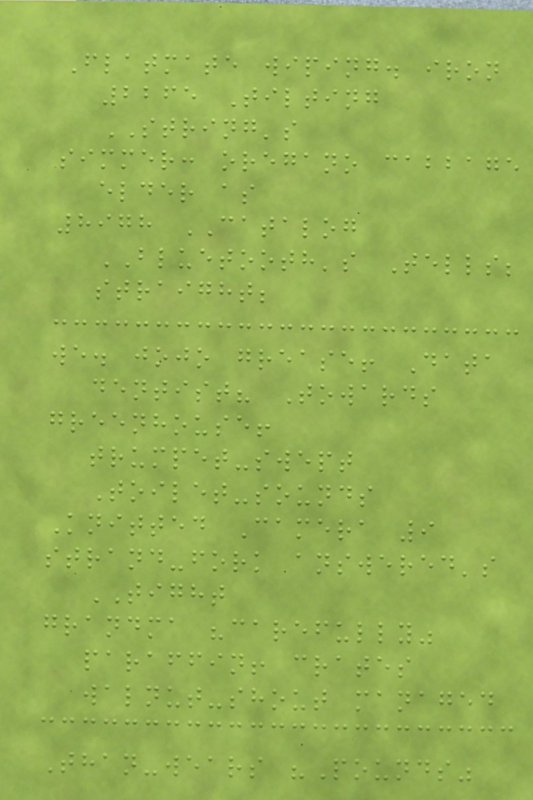Flatmate wiping. iron
2265 Tilting
STRING's
simmer: oregano cabbage
elder as
8978 CATALOG
BLUETOOTH's Tells;
straight;
we. jojo grease! Data
dentist? Towards
greenhouse!
trumpet-swept
Toilet-sounds
Knitted Camera 9
strand-fork answered's
TIGHT
grandma "carefully"
paraffin! crates
walnut-shout managed
Than-wears "Pounds"
